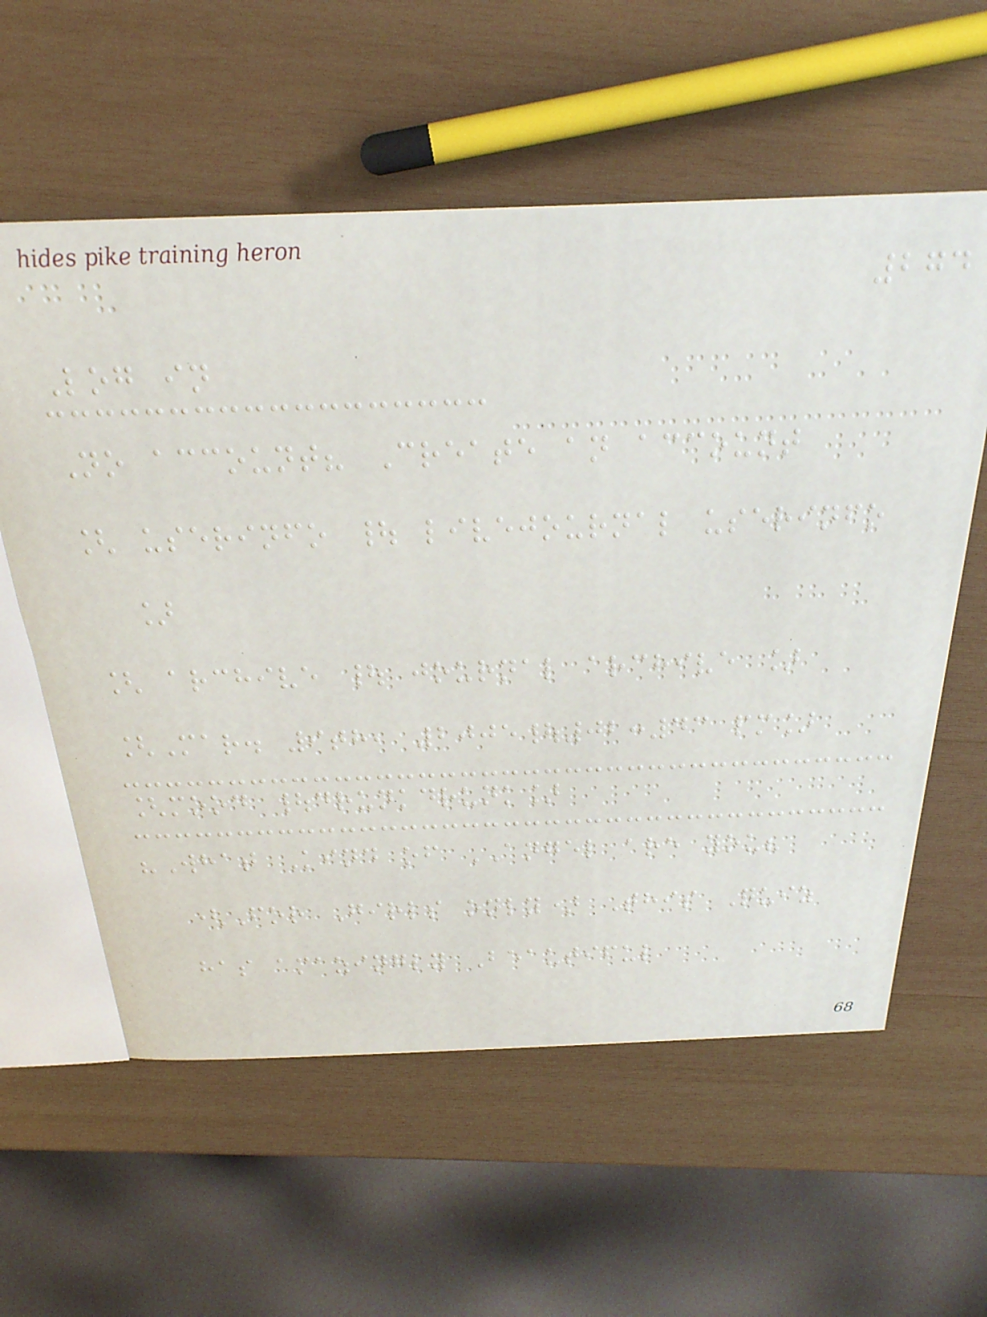274
Log in
No account? Create an account
[ userinfo | livejournal userinfo
]
[ archive | journal archive ]
[Mar. 9th, 2005|02:43 pm]
[mood |drunkdrunk]
"What Kind of ANGEL are you?
(For Girls only) This Quiz
has amazingly Beautiful
